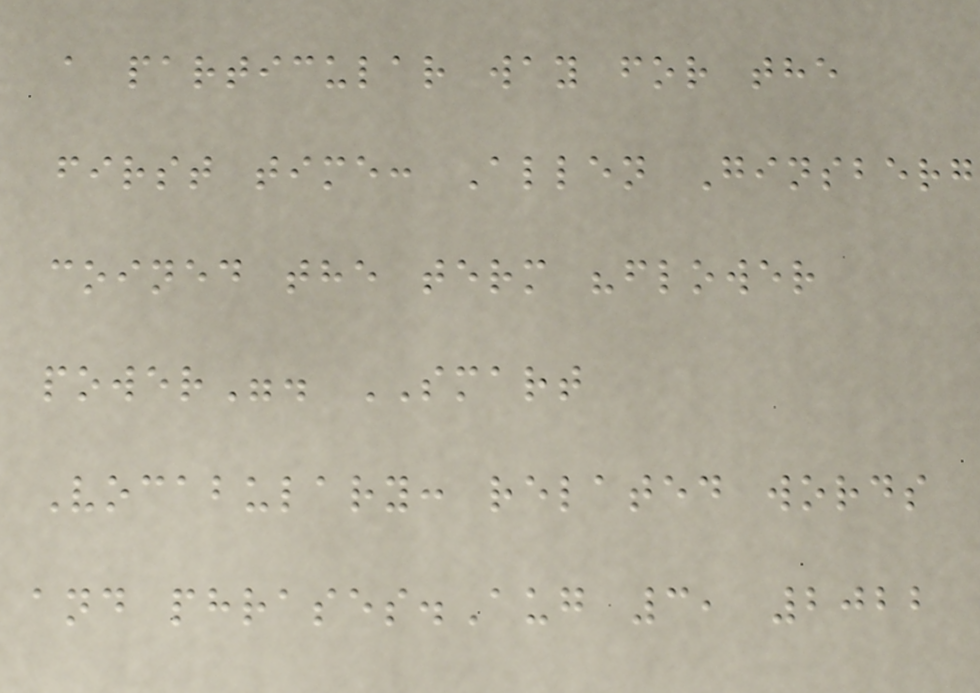a particular way for the
first time: Allen Ginsberg
coined the term "flower
power". SMART
Vocabulary: related words
and phrases.Aug 3, 2022
